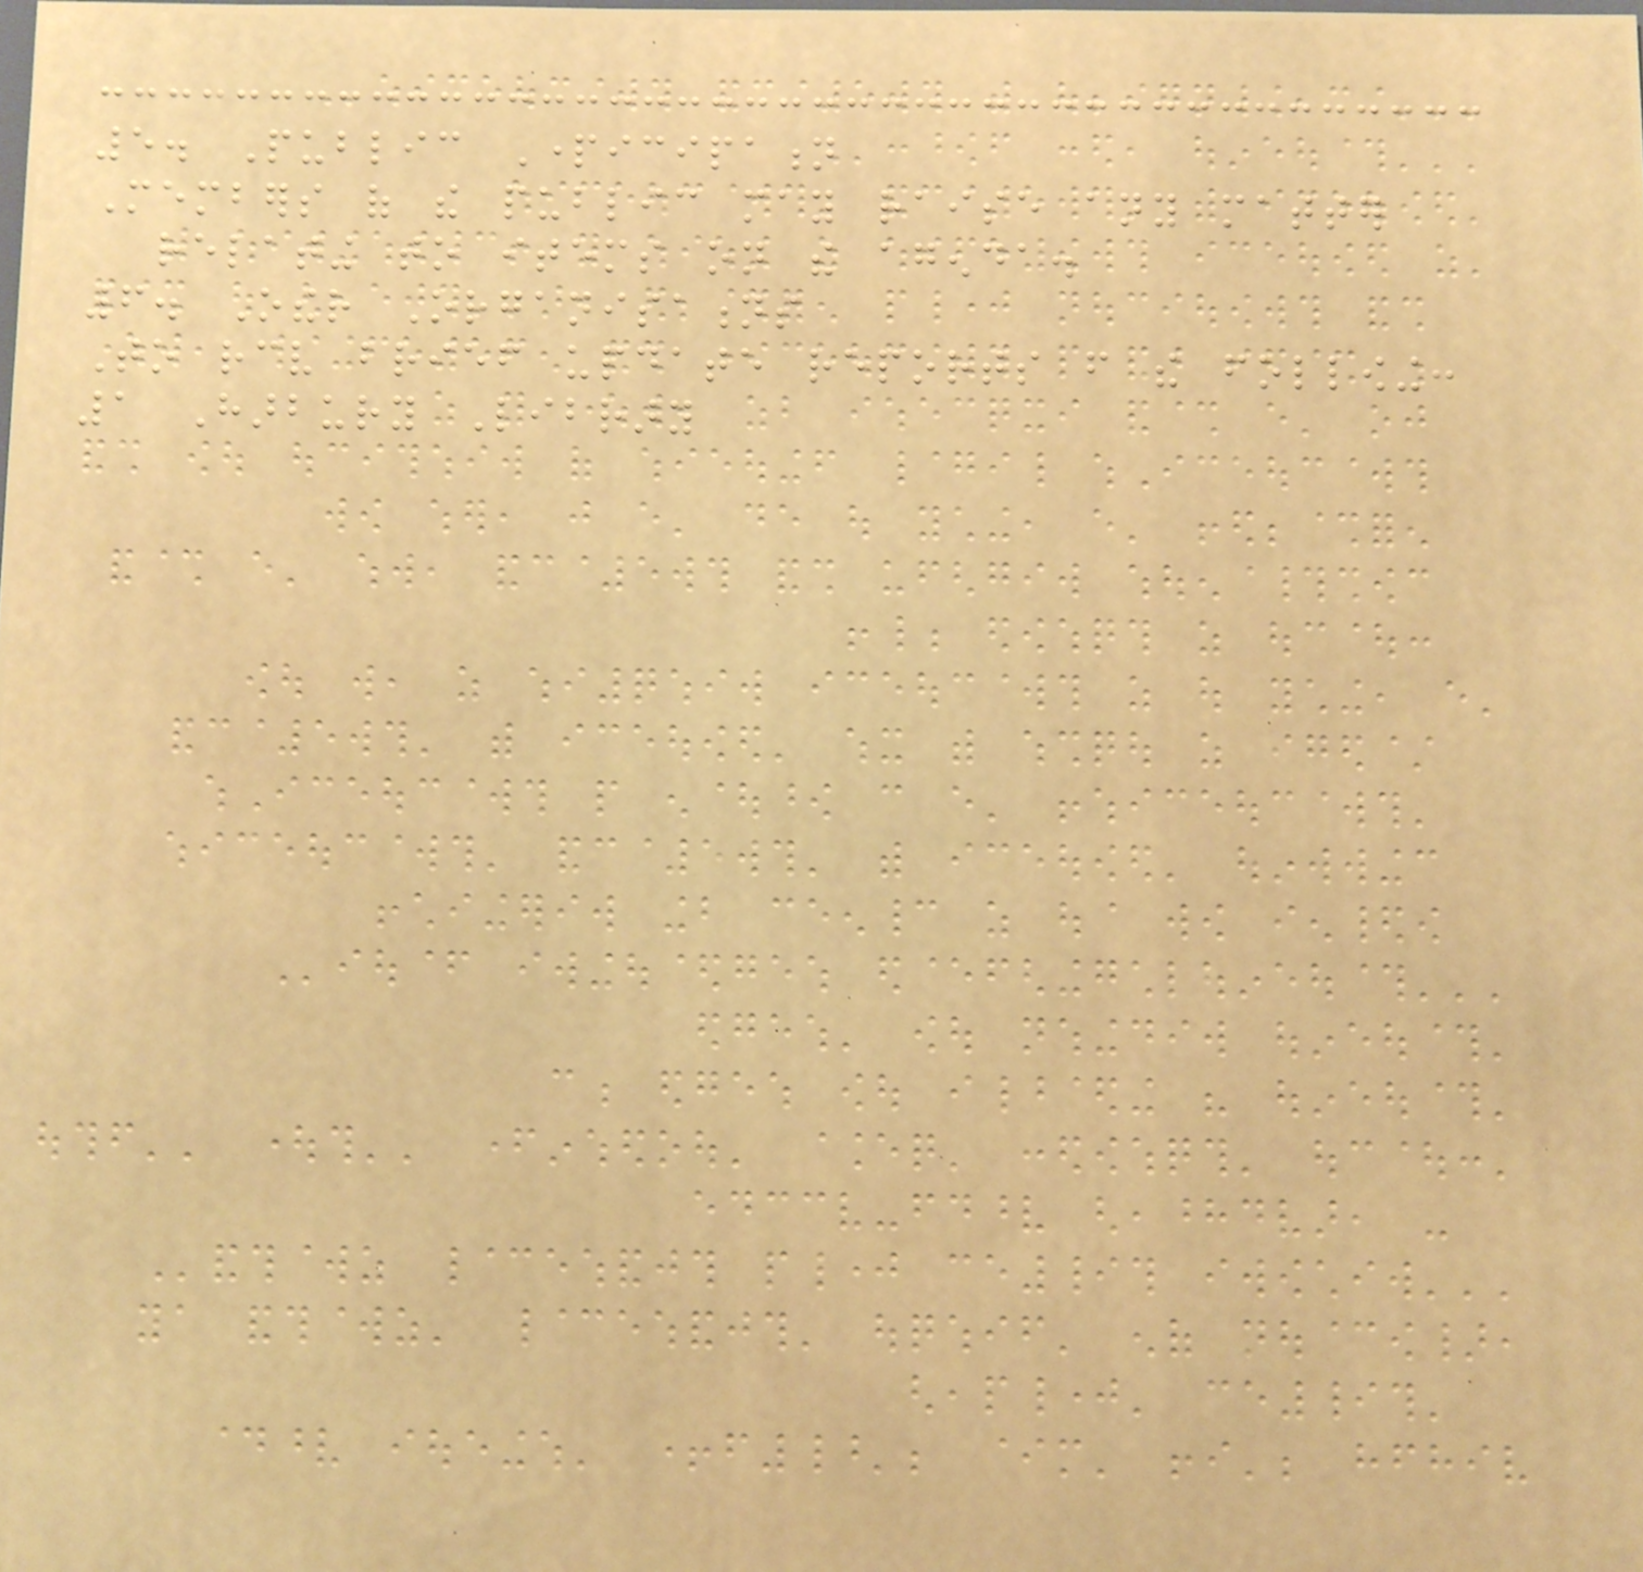5. Public Participation
Members of the public may raise any matter
relating to items on the agenda.
6. Other Organisations
To receive brief update reports from the following:
1 Harbury Library
